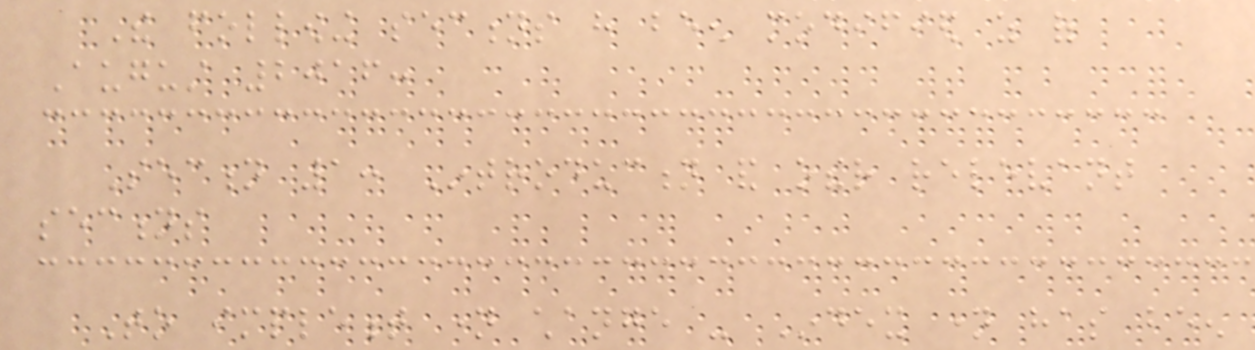The following sections have been modified as of
August 2016:
Section 1: Introduction and other relevant
sections
To implement name change - Index name has been
